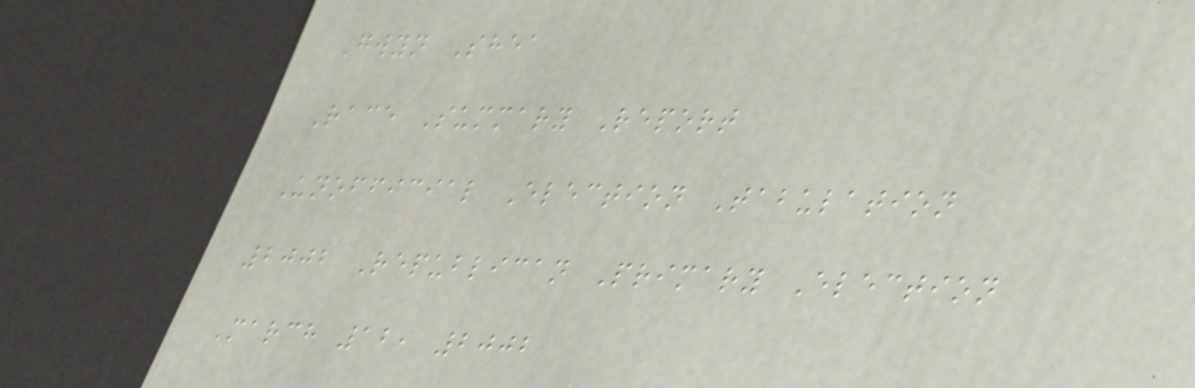Gwyn Shea
Race Summary Report
Unofficial Election Tabulation
2002 Republican Primary Election
March 12, 2002
